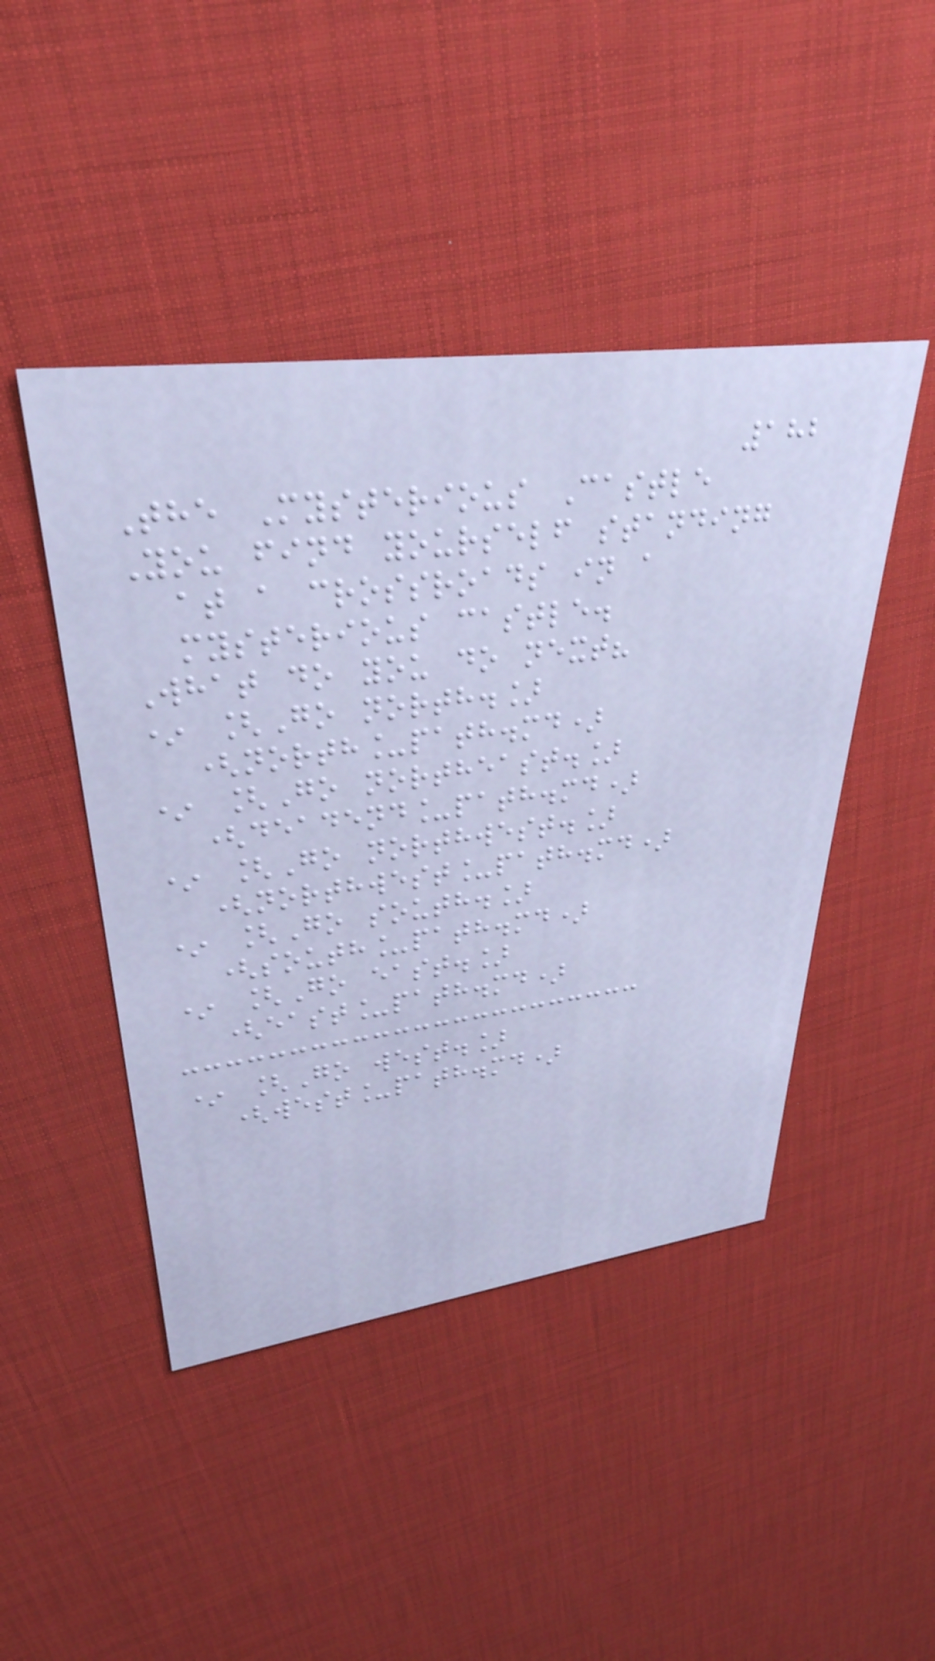182
The Mysterious Castle
You find yourself standing
at a crossroads in a
mysterious castle.
What do you do next?
* [Go north.]
(north_path.md)
* [Go northeast.]
(deadend_path.md)
* [Go northwest.]
(northwest_path.md)
* [Go south.]
(south_path.md)
* [Go east.]
(east_path.md)
* [Go west.]
(west_path.md)
